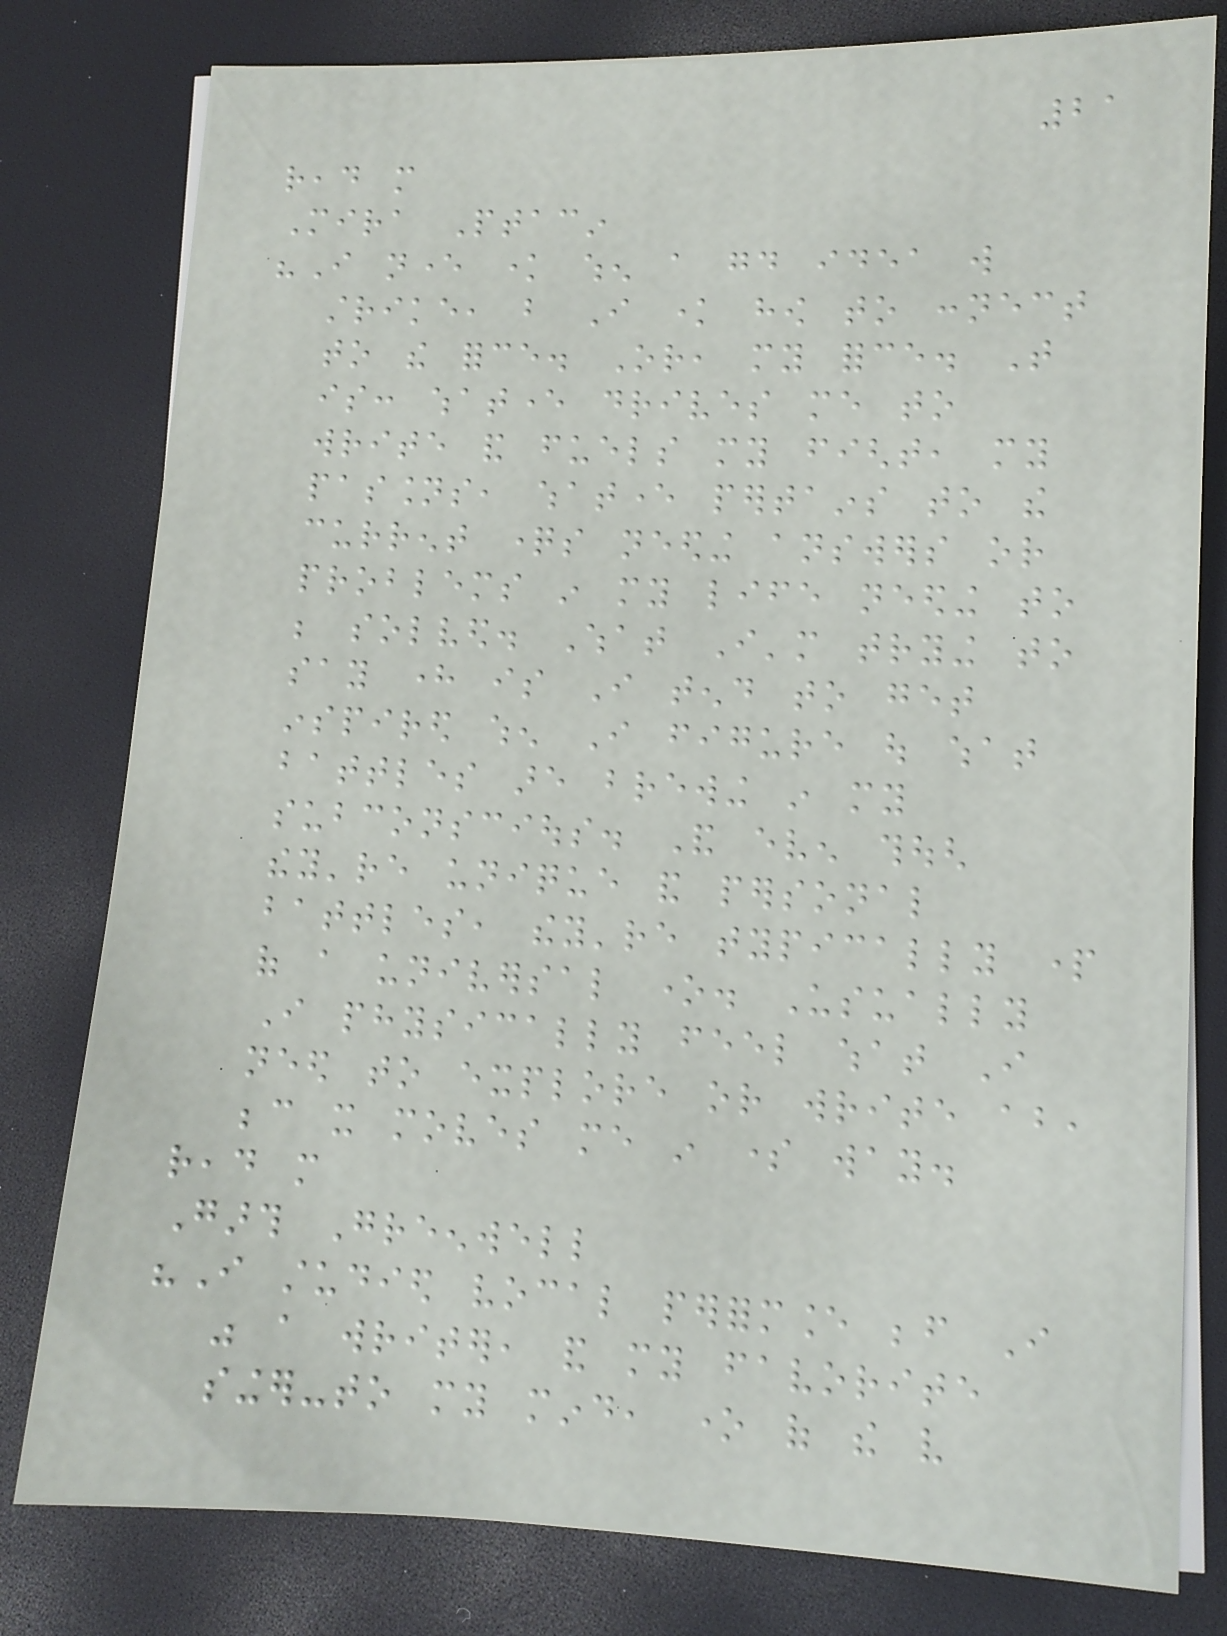21
read more
Mira Ptacin
"I never know when a good idea will
strike, but I know how to connect
to the force. Or, my force. That
is: whatever drives me to
write and fuels my fight, my
passions, whatever pertains to the
current questions needing answers or
problems in my life needing to
be solved. What I'm trying to
say here is I tend to get
inspired when I figure out what
battles are brewing in my
subconscious. And even though
they're unique and personal
battles, they're typically part
of a universal one. Usually
I physically feel what I
need to explore or write about,
because it moves me in some way.
read more
Garth Greenwell
"I studied vocal performance before I
was a writer, and my favorite
singer-to my mind, one of the very
